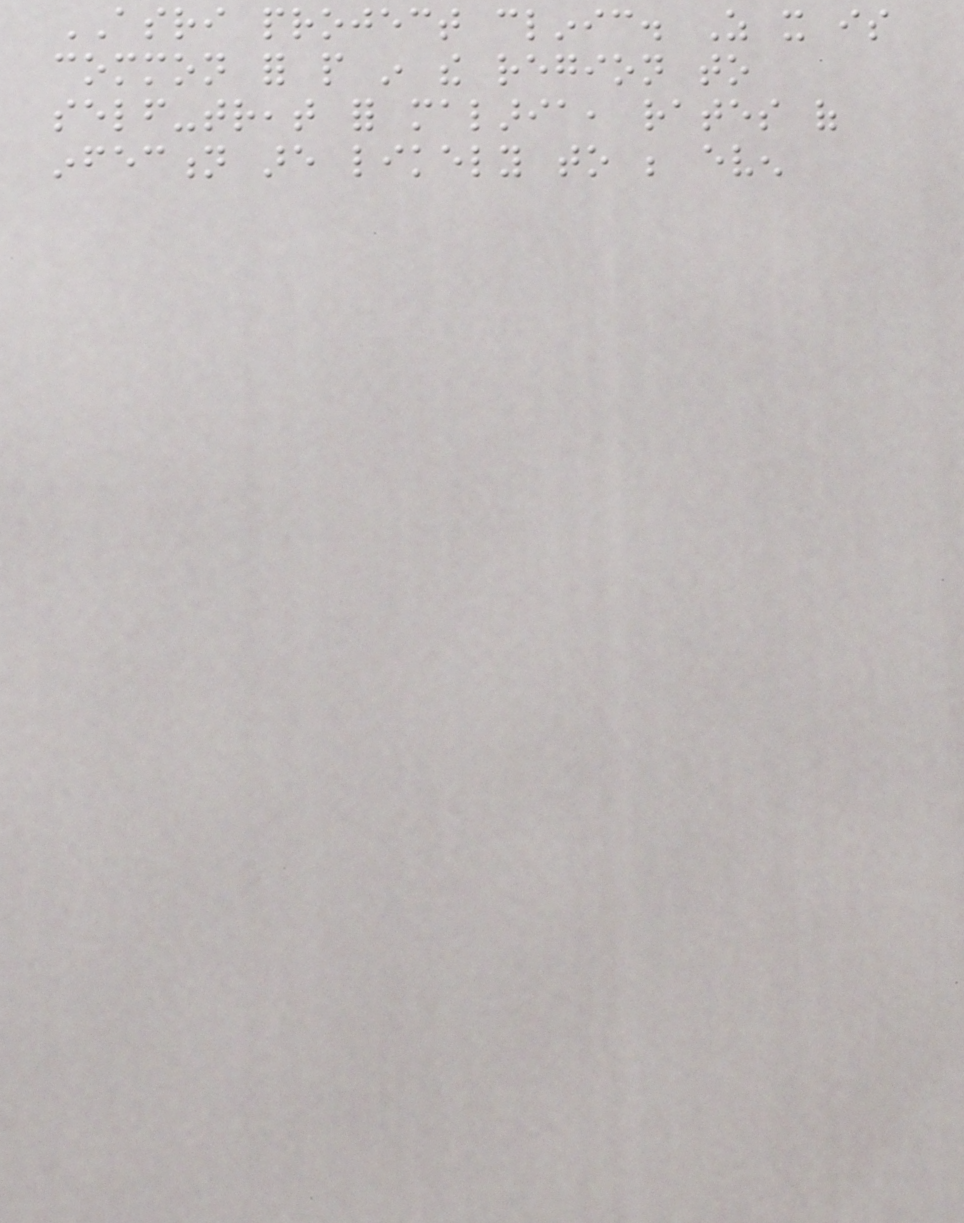ASRI project clinic. As it is
common for people in the region to
self-treat for malaria, rates of
infection are likely to be even
